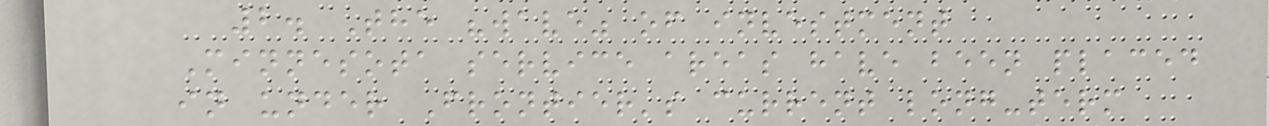2. The "wave" of investment
Minnesota service areas have been placed
in under Frontier's current long-term
